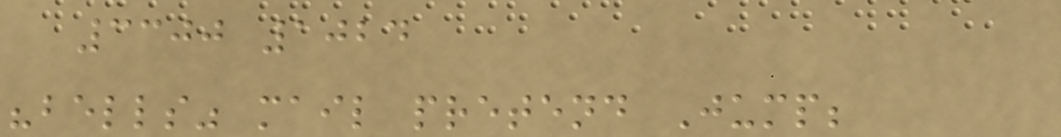3300 1024
"bells" mail pretend Jump;
